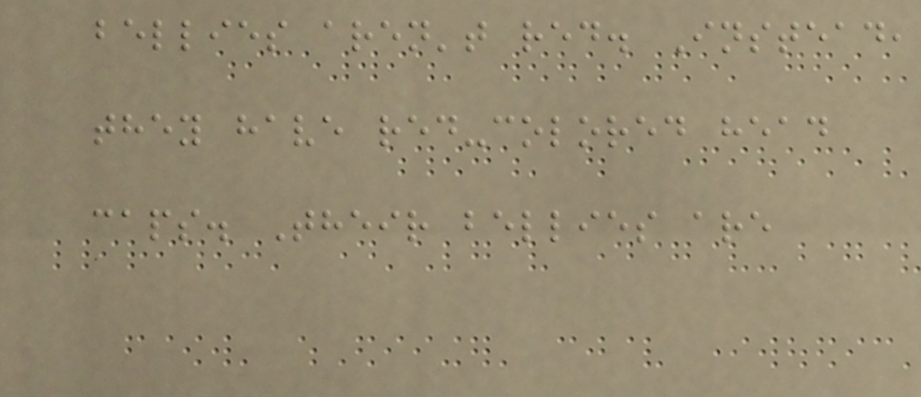bellies aren't red. Instead,
they have red-colored head
caps. Their bellies are
